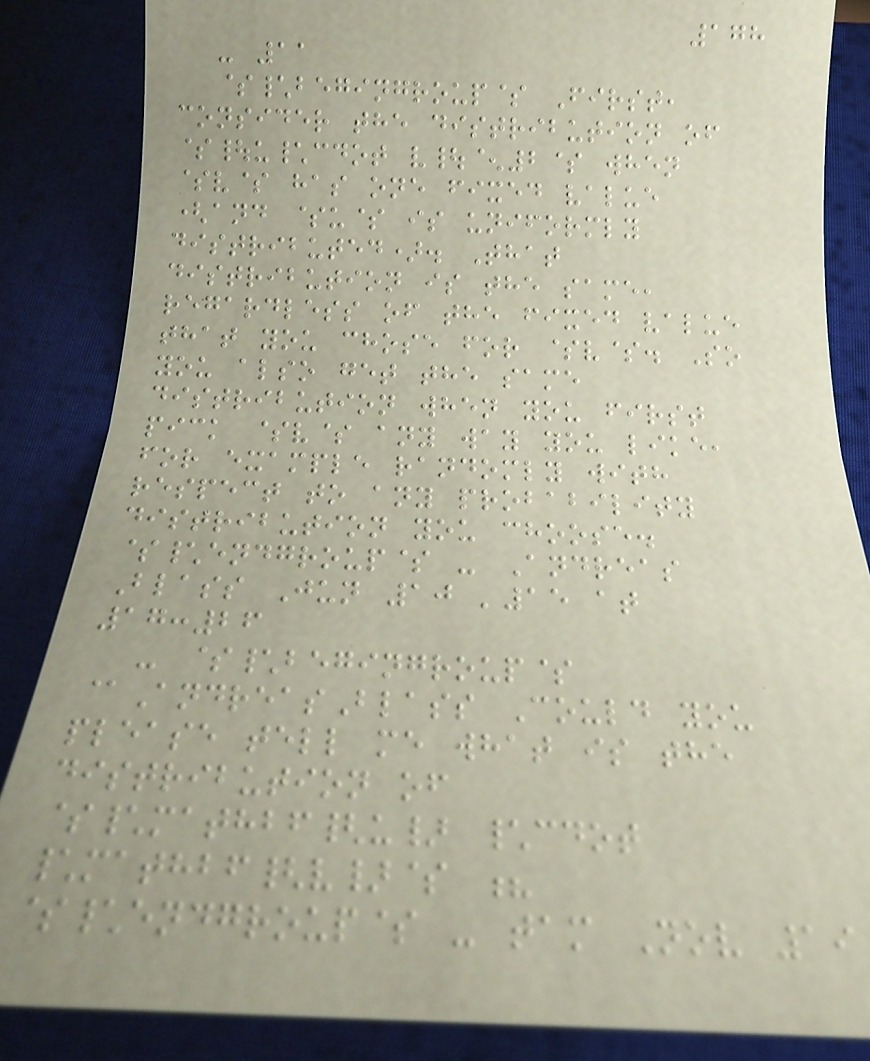178
- 11
$\begingroup$ First,
consider the distribution of
$|u\cdot v|^2$ when
$v$ has one fixed value
(and $u$ is uniformly
distributed). That
distribution is the same,
regardless of the fixed value
that you chose for $v$. So
you also get the same
distribution when you first
pick $v$ any way you like,
for example randomly with
respect to any probability
distribution you choose.
$\endgroup$ - Andreas
Blass Jun 10 '15 at
17:26
- $\begingroup$
@AndreasBlass Could you
please tell me what is the
distribution of
$\mathbf{u} \cdot
\mathbf{v}$ ?
$\endgroup$ - tam Nov 19
